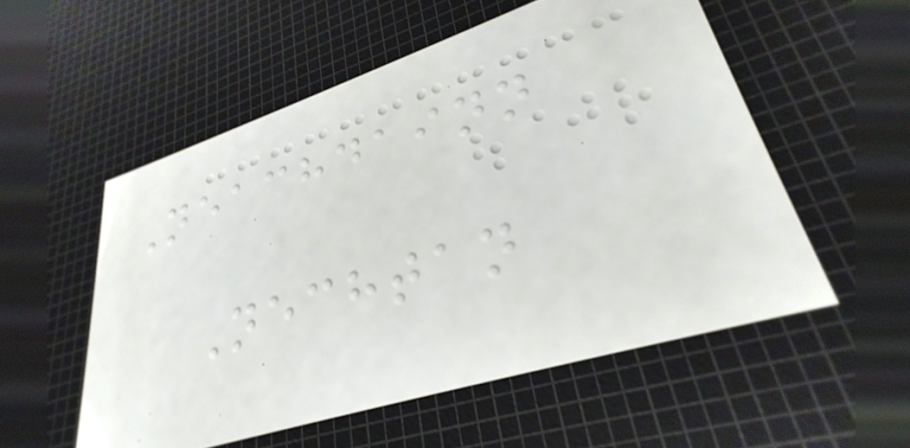Neachdainn
Nechtan
